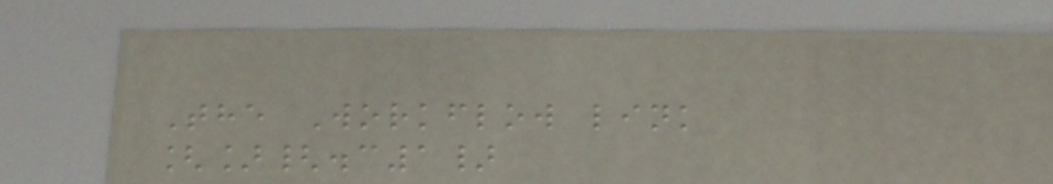The Workflow link
[]{.c1}
